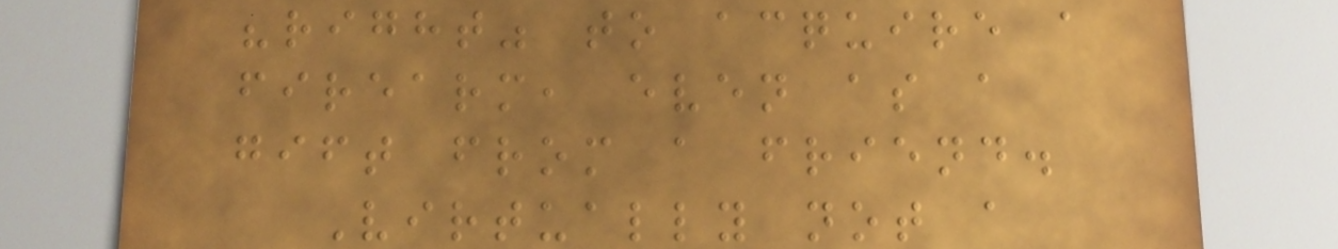"right" to acquire a
firearm, even as a
gift from a friend.
Virtually not a
